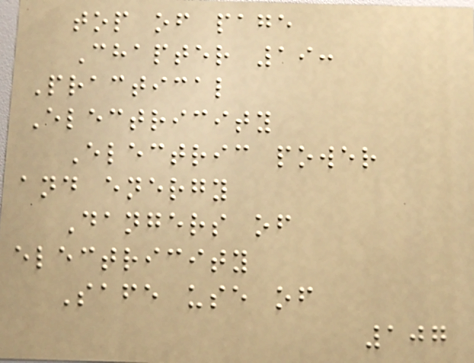top of page
Chapter 19:
Practical
Electricity
Electric power
and energy
Dangers of
electricity
Safe use of
107
